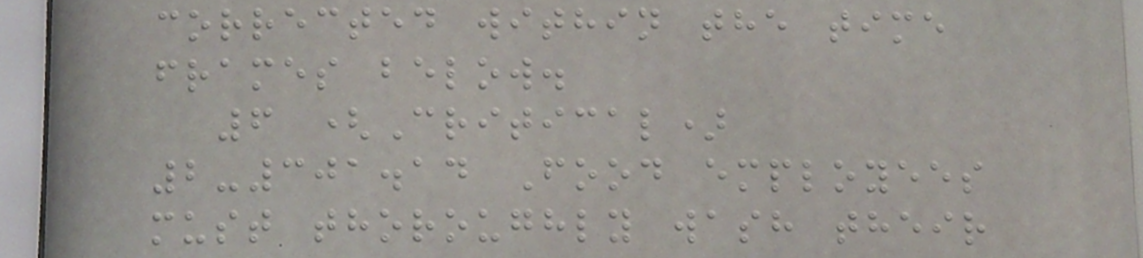corrected within the time
frames below.
6 (Critical)
2-301.14 Food employees
must thoroughly wash their
